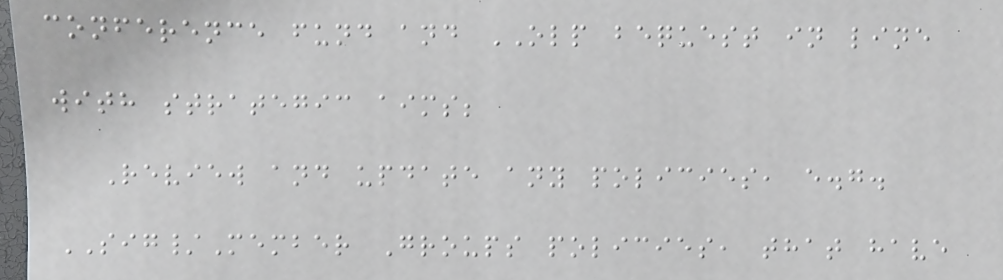conference fund and OLP bequest in line
with strategic aims;
Review and update any policies, e.g.
SIG/Member Groups policies, that have
